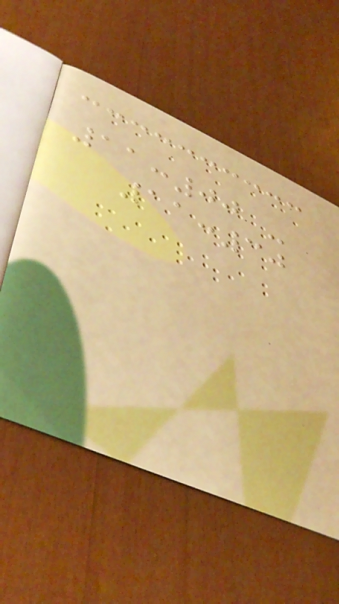11:00 -
11:30
